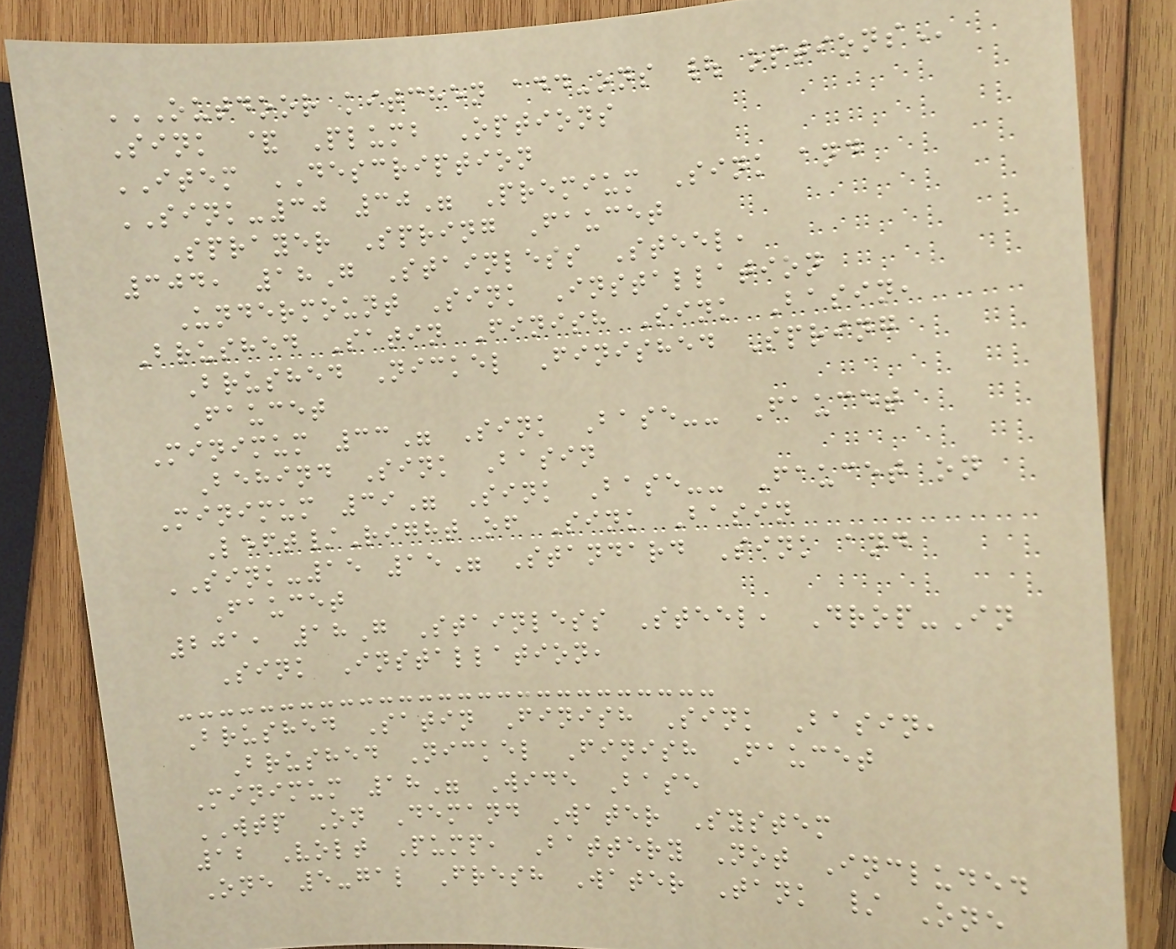OUTDOOR KITCHEN ADD-ONS | OPTIONS
Sink & Plumb Options
ITEM DESCRIPTION
SINK-30 30" Premium Sink and
Sprayer Spring Faucet
304, 18G Stainless Steel,
Undermount Sink Installation
Brushed Satin Finish Sink Basin,
Brushed Nickel Finished Spring
Faucet
Minimum 33" Sink Base-- Faucet
Behind Sink Basin
Minimum 39" Sink Base-- Faucet on
Left/Right of Sink Basin
SINK-15 15" Standard Sink and
Faucet
201, 18G Stainless Steel, Drop-In
Sink Installation,
Brushed Satin Finish Sink Basin,
Brushed Nickel Finish Faucet
Minimum 18" Wide Base
WTP On Demand Water System
12 Volt Pump, Battery Not Included
One 5-gal Fresh Water Tank / One
